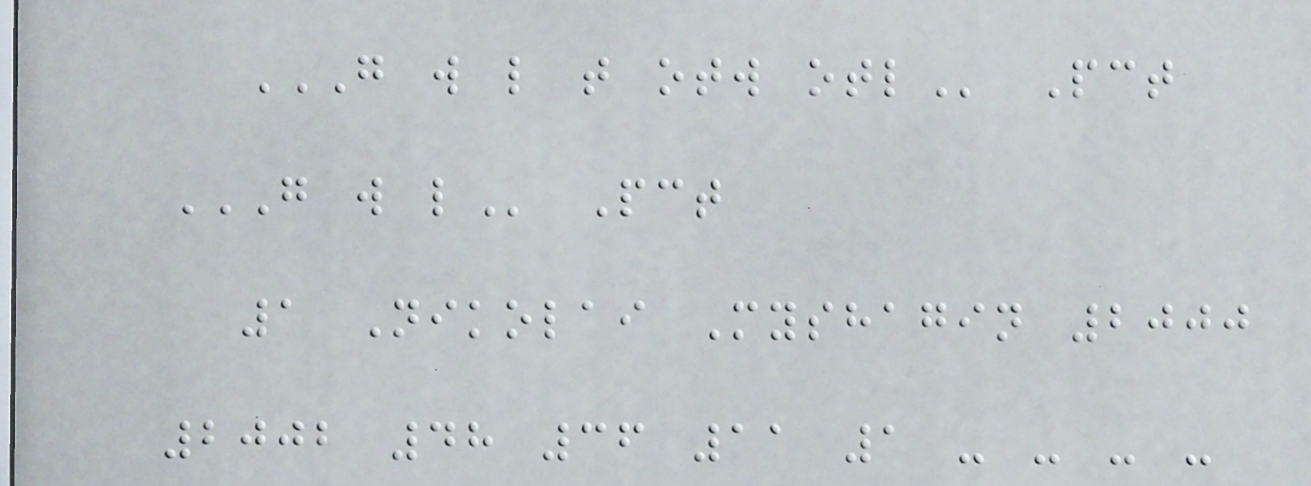G W L T OTW OTL Pct
G W L Pct
1 Nikolai Myshagin 2000
2002 48 36 11 1 - - - -
